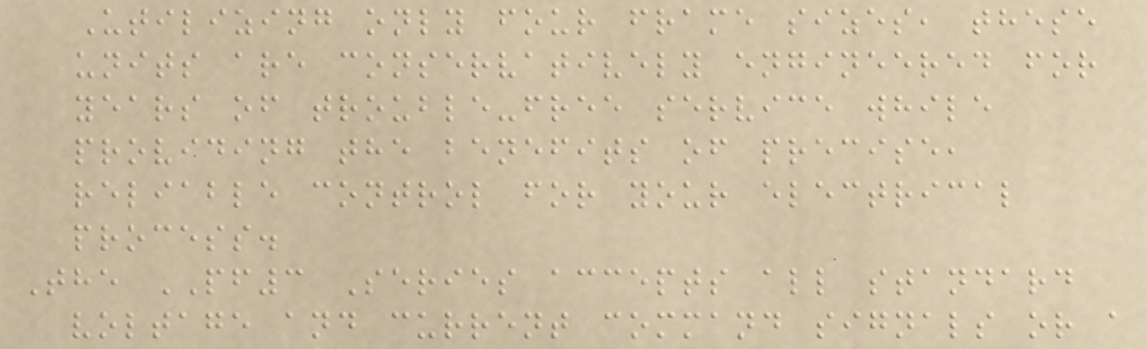Utilizing only four frame sizes, these
units are conservatively engineered for
years of trouble-free service while
providing the benefits of precise,
reliable control for your electrical
process.
The PF3 Series accepts all standard
voltage and current command signals or a
